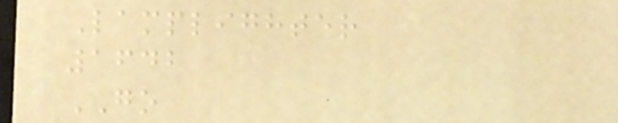Lamplighter
1642
GO
